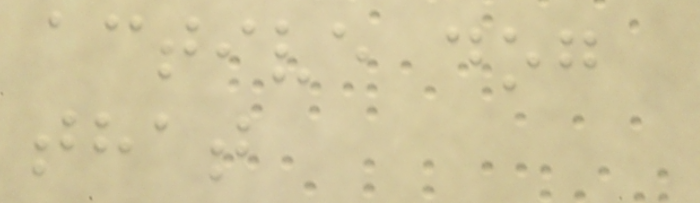active dog
that
